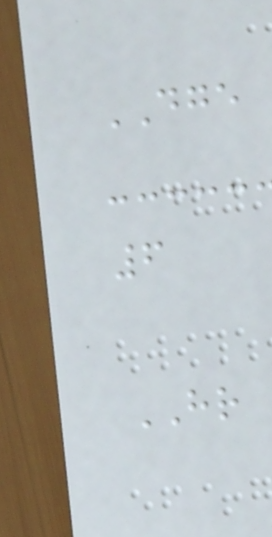DGE
6
HR
